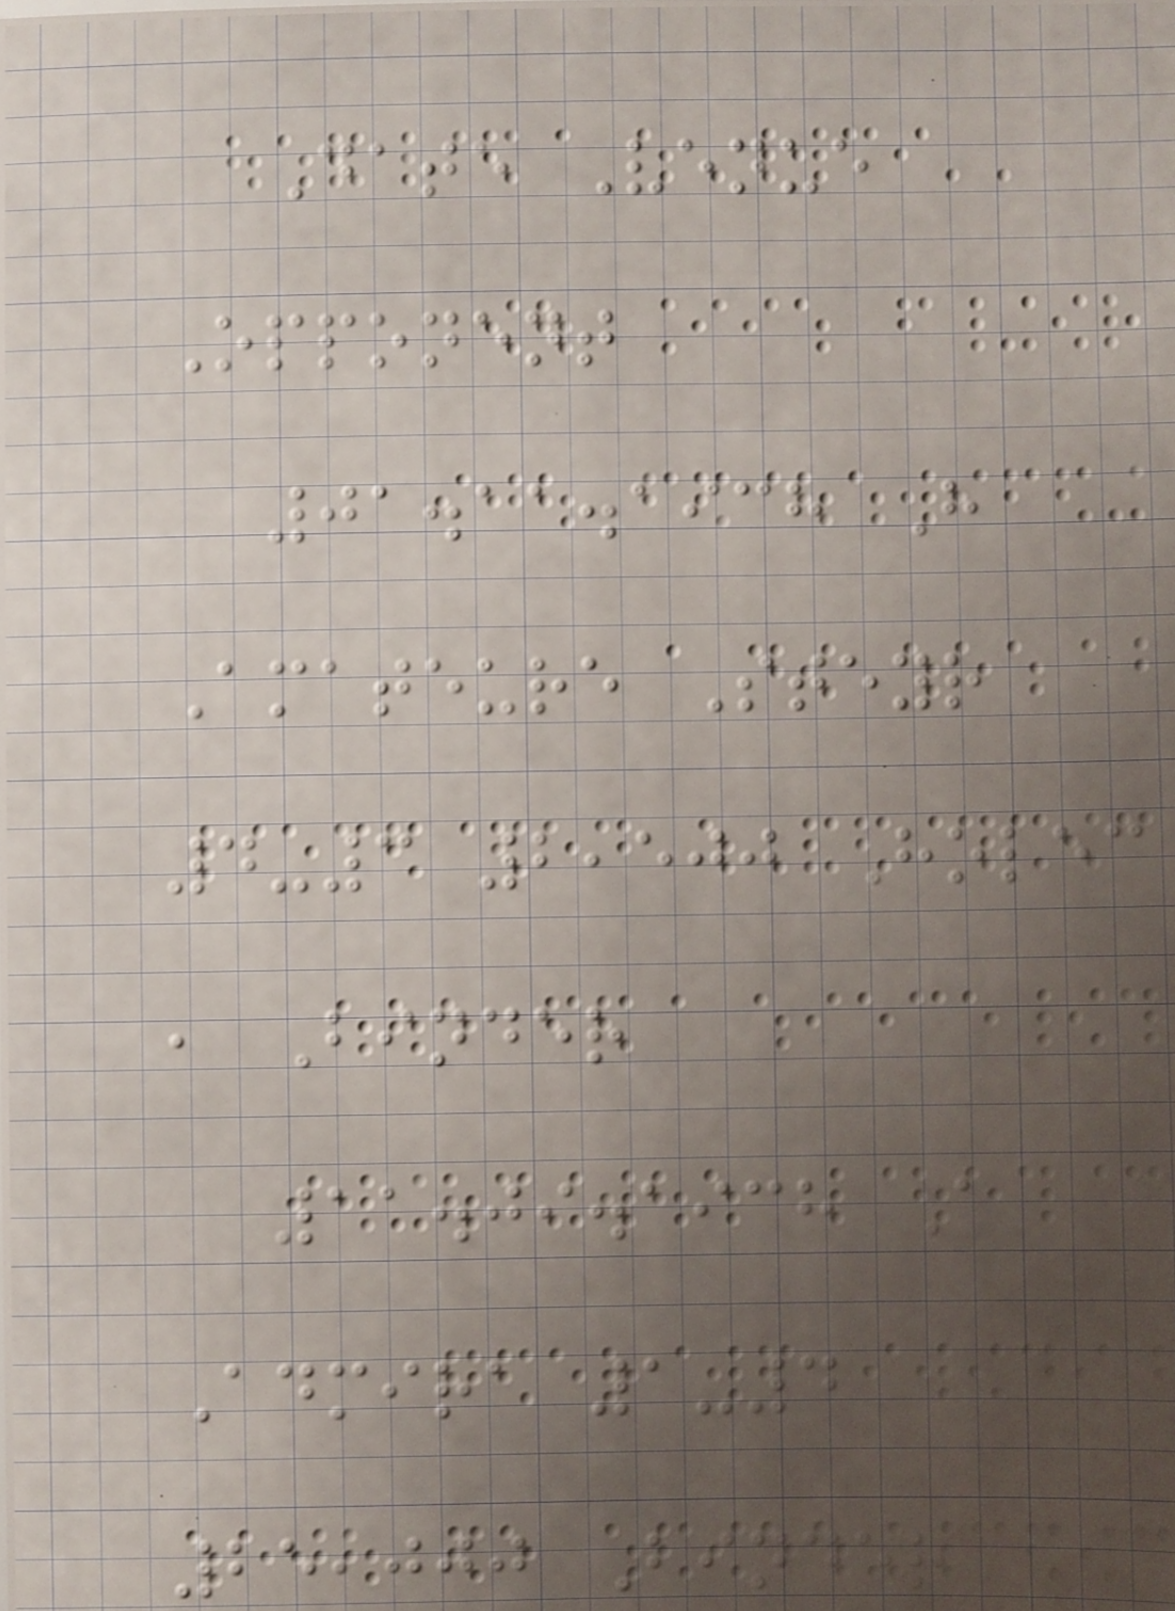Date Venue
Opponent
01.11.1938 H
Amateure Steyr
4-3 2,500 Holec
, Binder
11.09.1938 A
Admira 1-4
25,000 Binder
